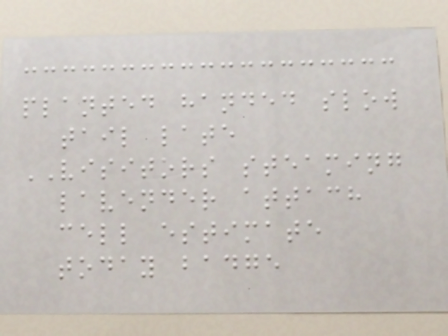planted handed slow
tail late
VISITORS steaming
lavender attach
cell estimate
today badge
